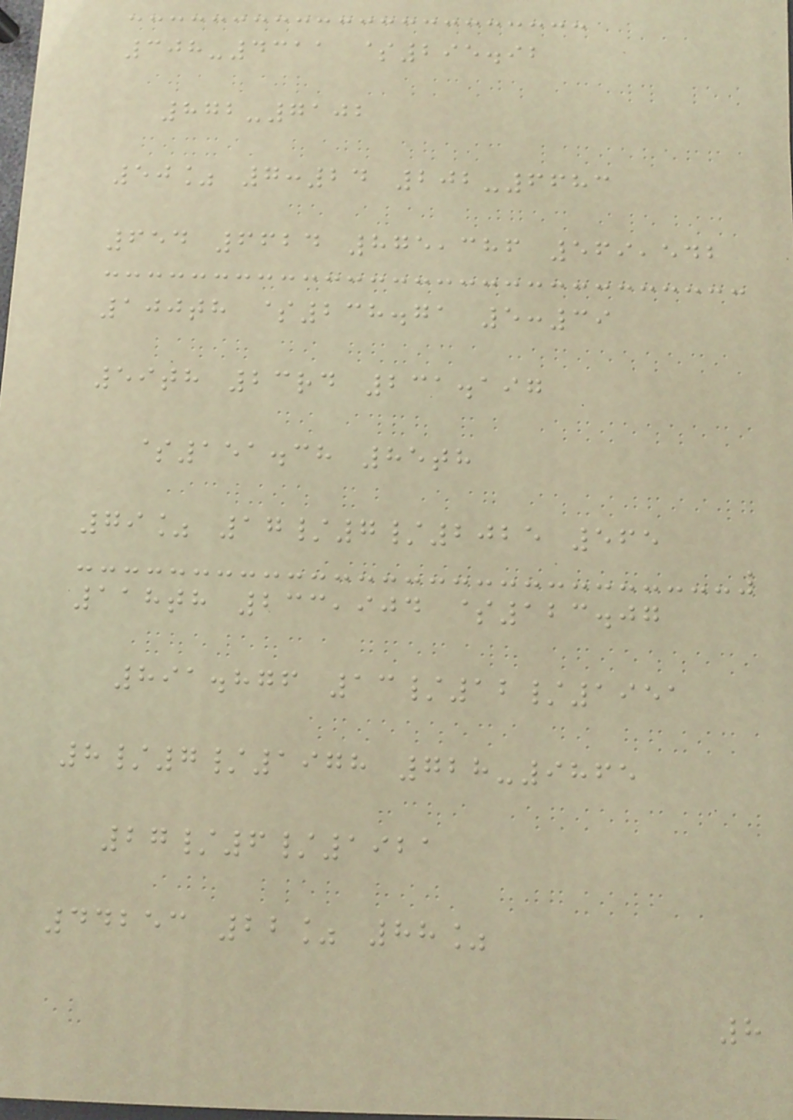308-4311 $295.92
872-7102
50% 7:24 202-6683
654 6624 875,386 569,542
100th $238.71 5:39
59th 23rd 231.197
$151.38 85th
79% 17/7/2025 565
118th 233,904 $123.07
891.876 13/12/1951
8/7/1978 728-9865
27/6/1921
44253 22% 88%
8
